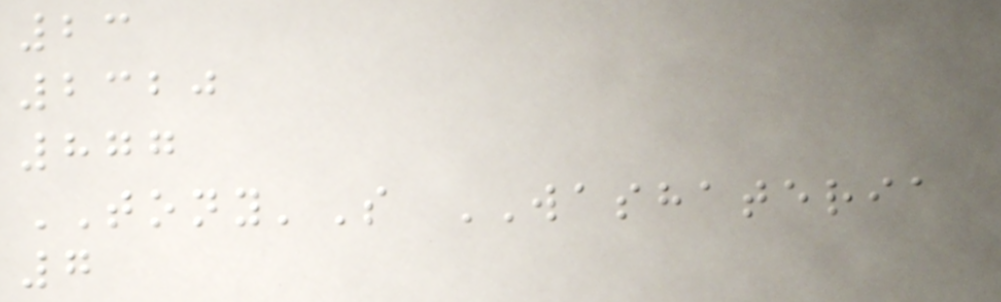23
2320
877
TONY'S WASHATERIA
7
